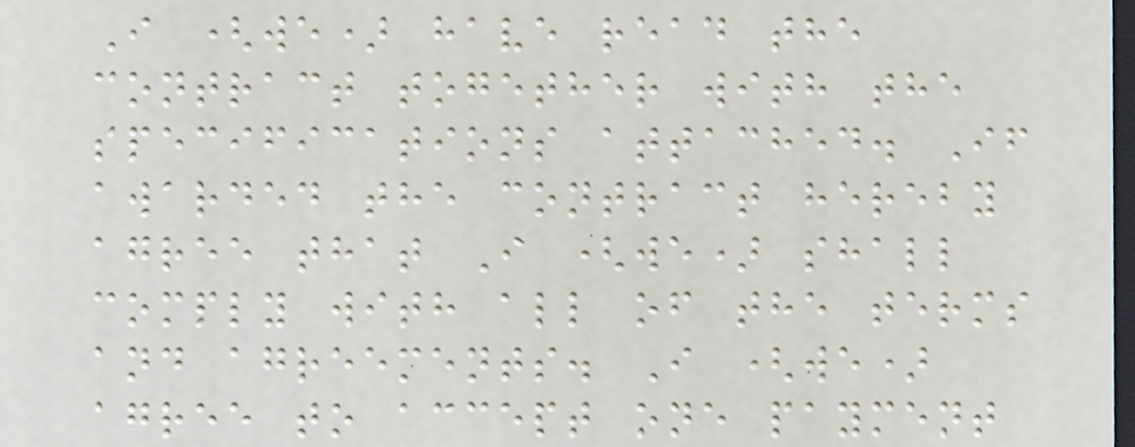I (we) have read the
contract together with the
specifications attached. If
awarded the contract hereby
agree that I (we) shall
comply with all of the terms
and agreements. I (we)
agree to accept one payment
